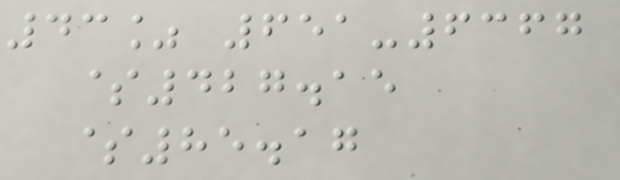43% 651-6367
$427.15
$85.17
